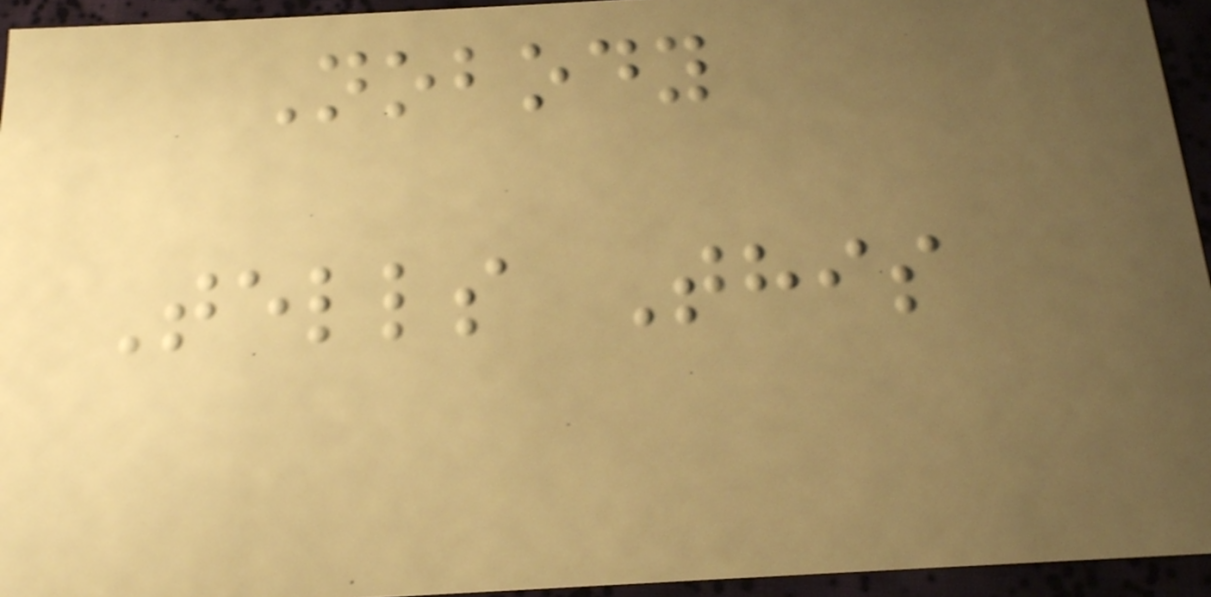Nobody
Tells This
